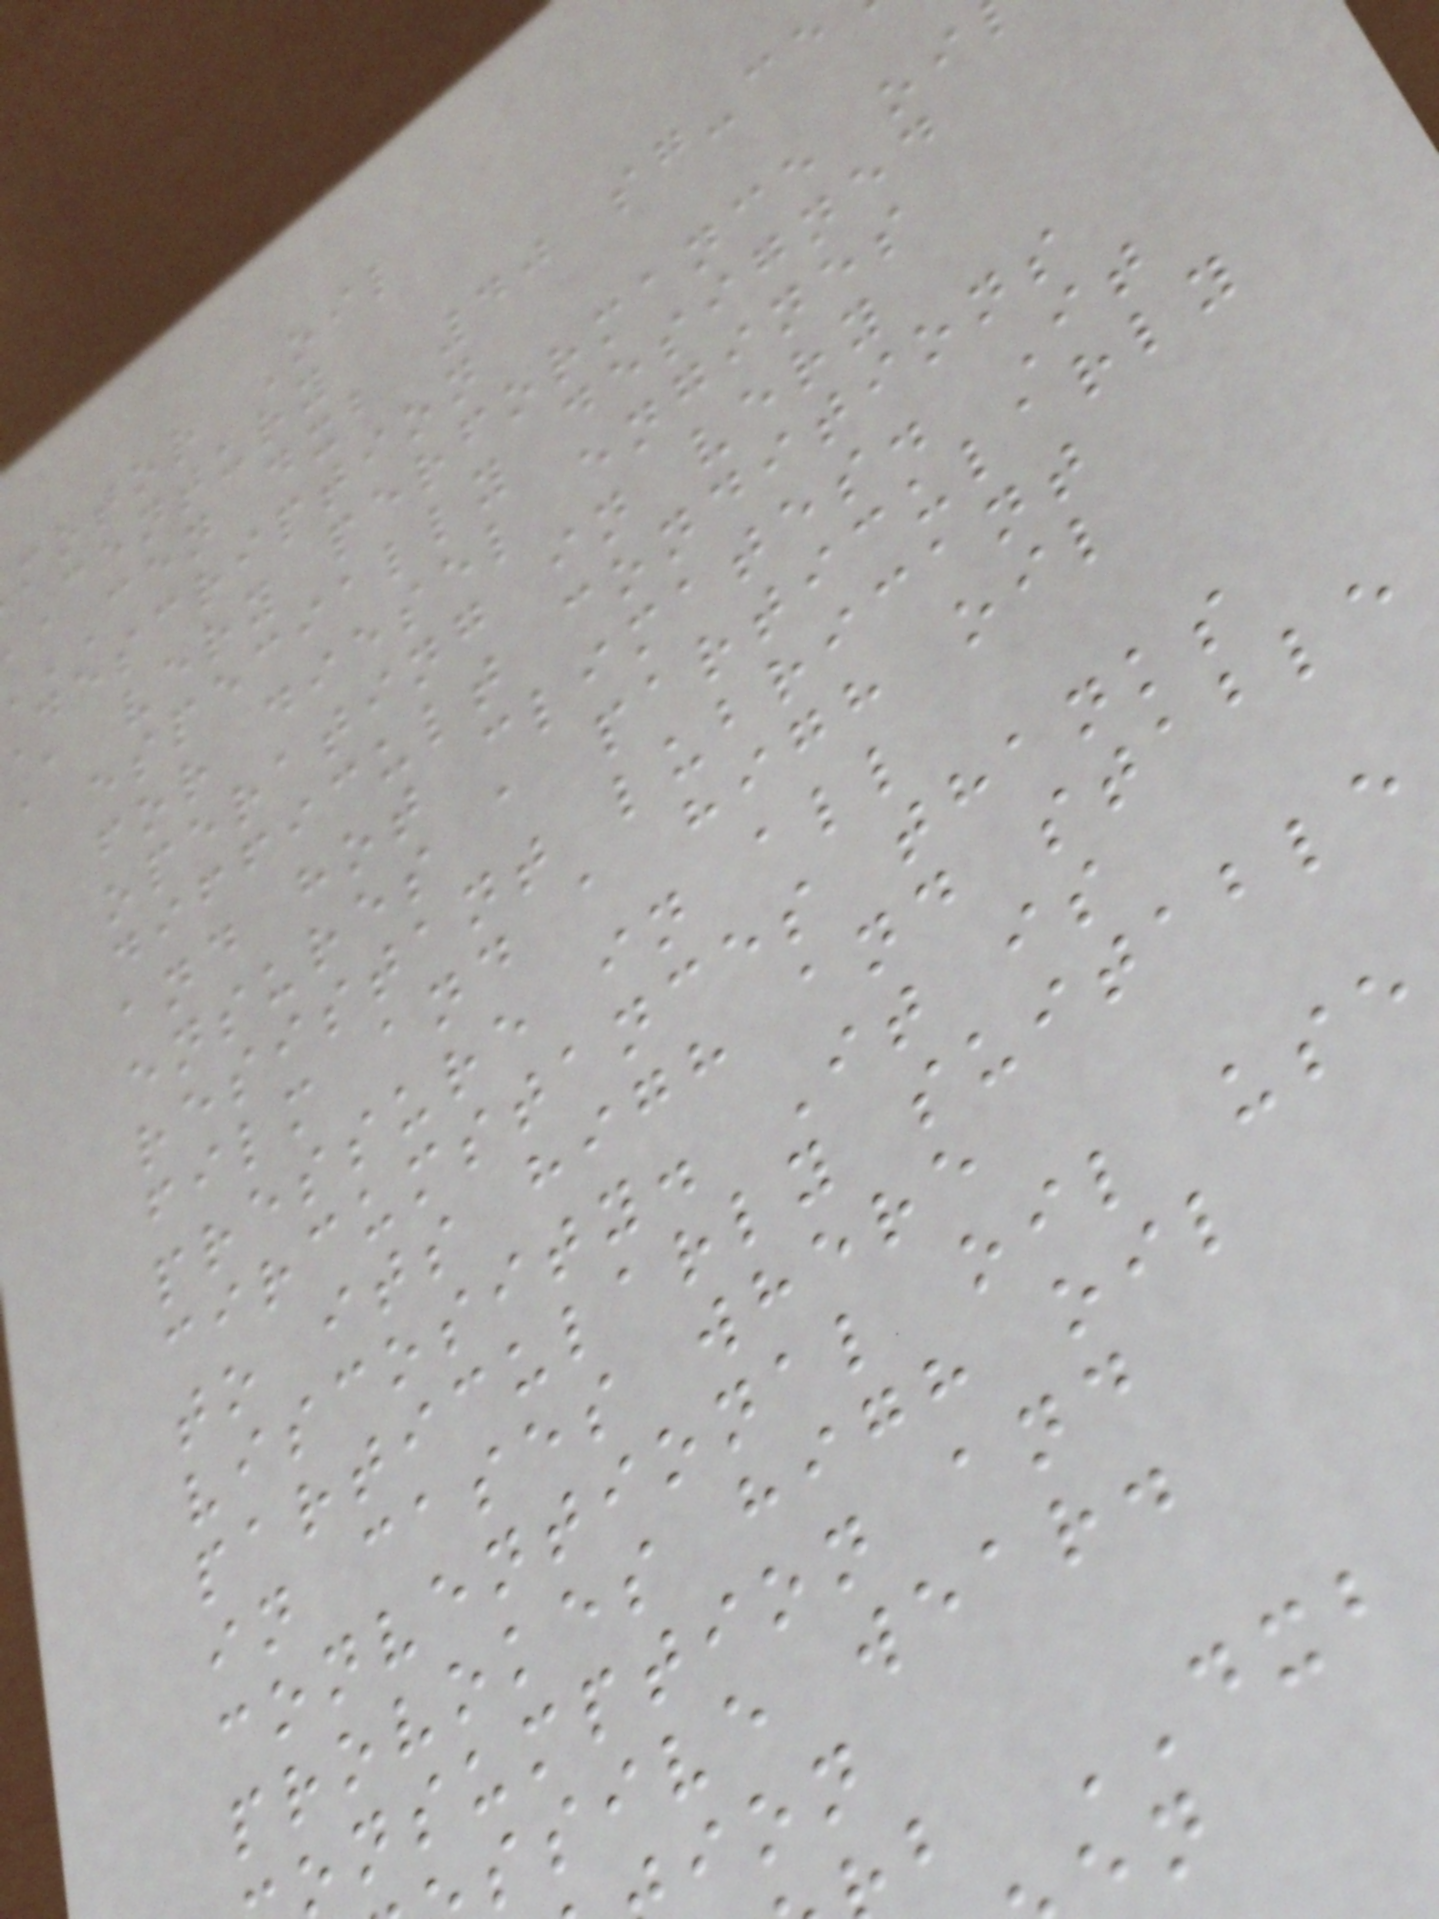motor Oil
century
CEN dxb 40
description
A very performance oi
especially designed
for diesel engines
operating in very
difficult conditions
and hot climates. It
ensures a particularly
resistant lubricant
film and a high oil
pressure in all
circumstances thanks
to its high and stable
viscosity. It is
particularly suitable
in cases where
conventional oil use
provokes high oil
onsumption and
ssive wear.
b DXB
